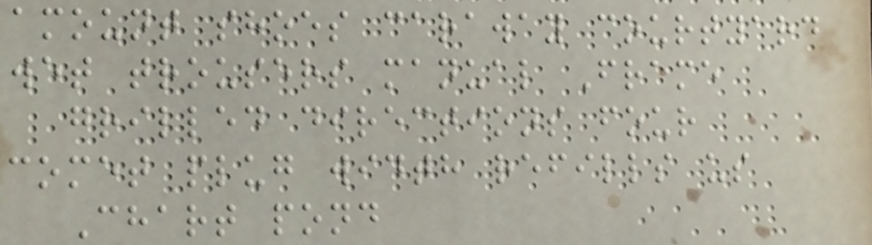amount shoes caraway courtyard
wet trousers manual Frame
grilled directions four
comet plug width refills us
Chart pond
